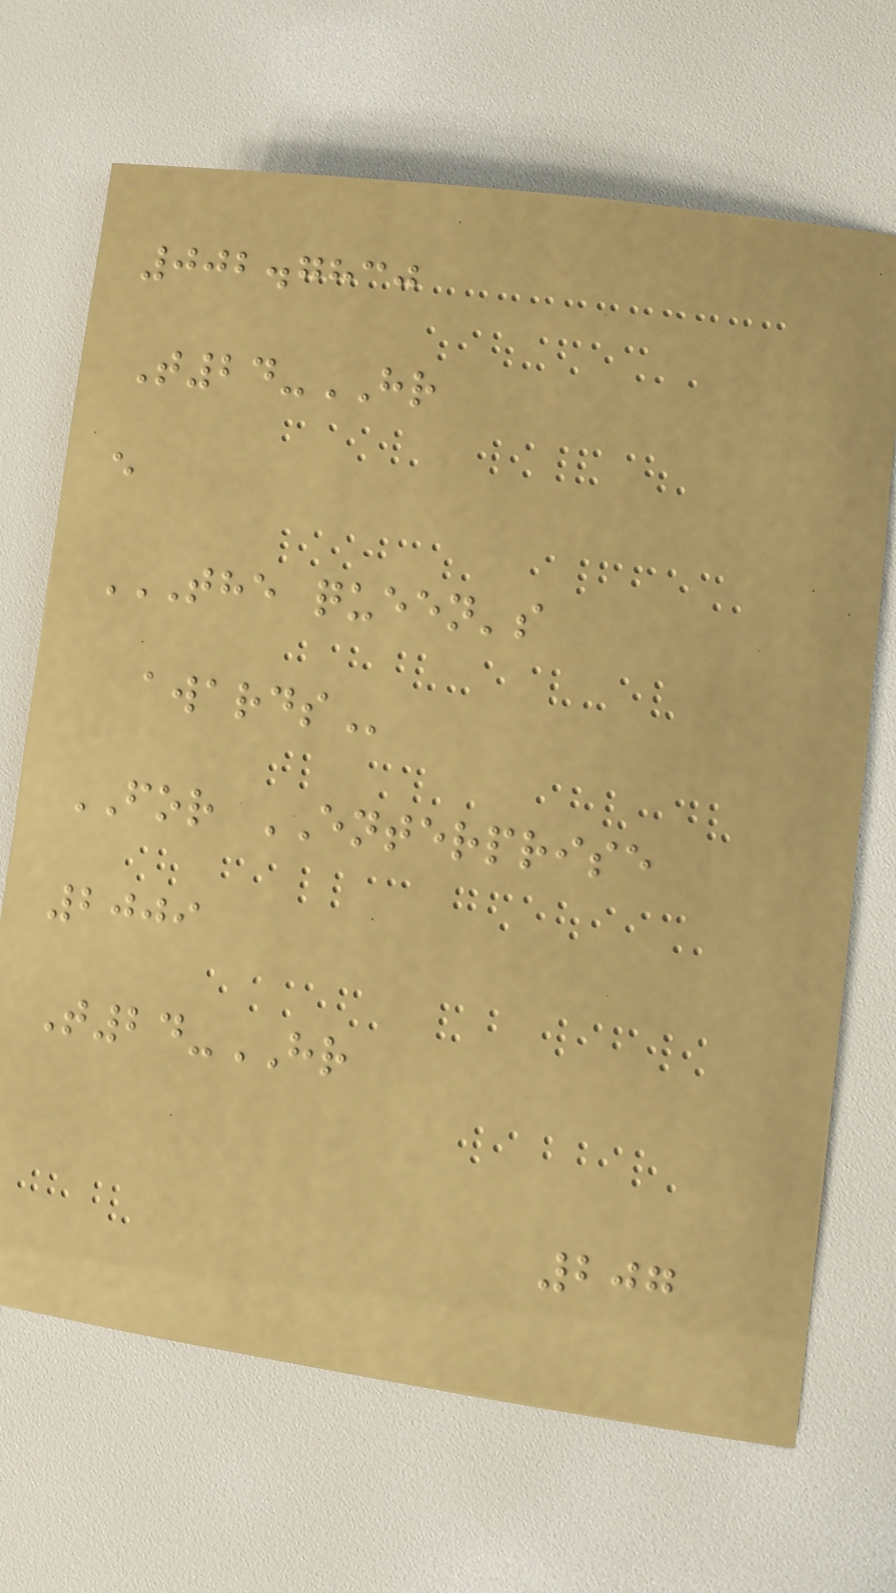002.7830
T24-HR
e
THE QUEEN'S
AWARDS
FOR ENTERPRISE
2009
T24-HR
207
